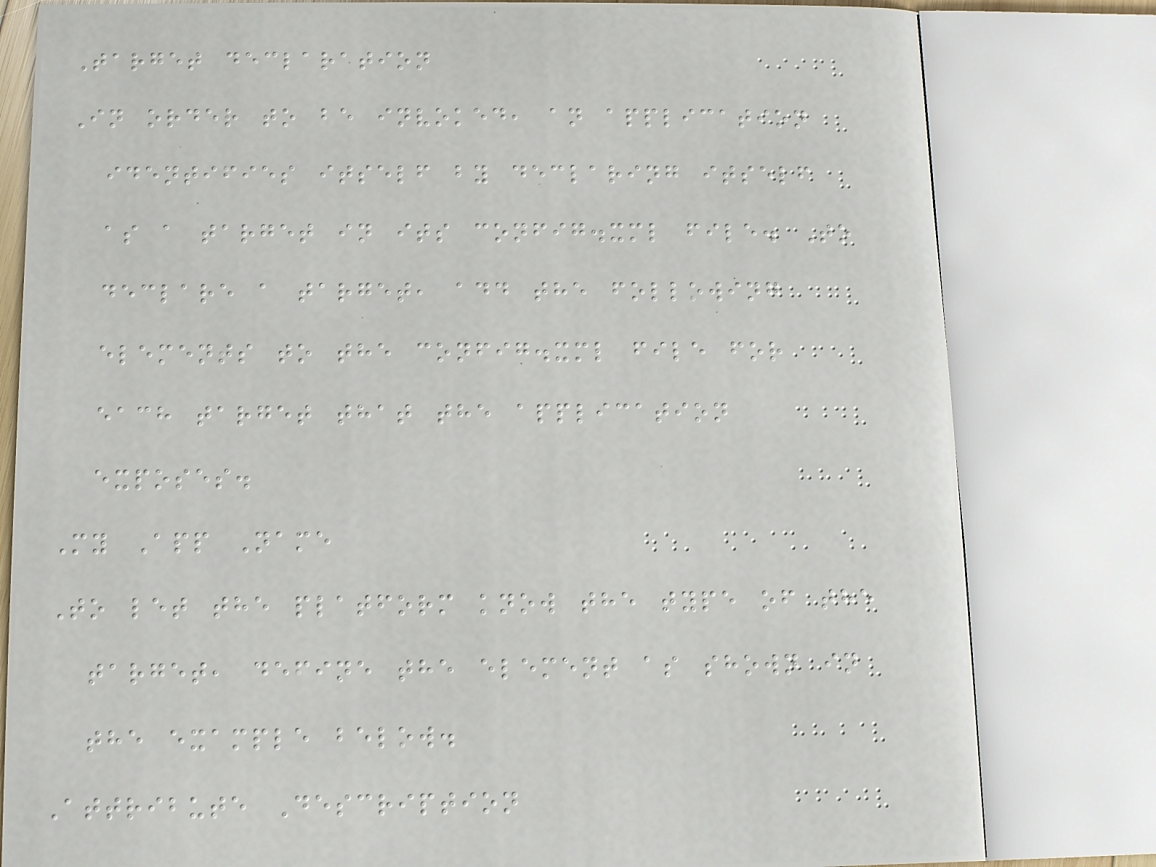Target declaration
In order to be invoked, an application
identifies itself by declaring itself
as a target in its config.xml file. To
declare a target, add the following
elements to the config.xml file for
each target that the application
exposes.
My App Name
To let the platform know the type of the
target, define the element as shown in
the example below.
Attribute Description
